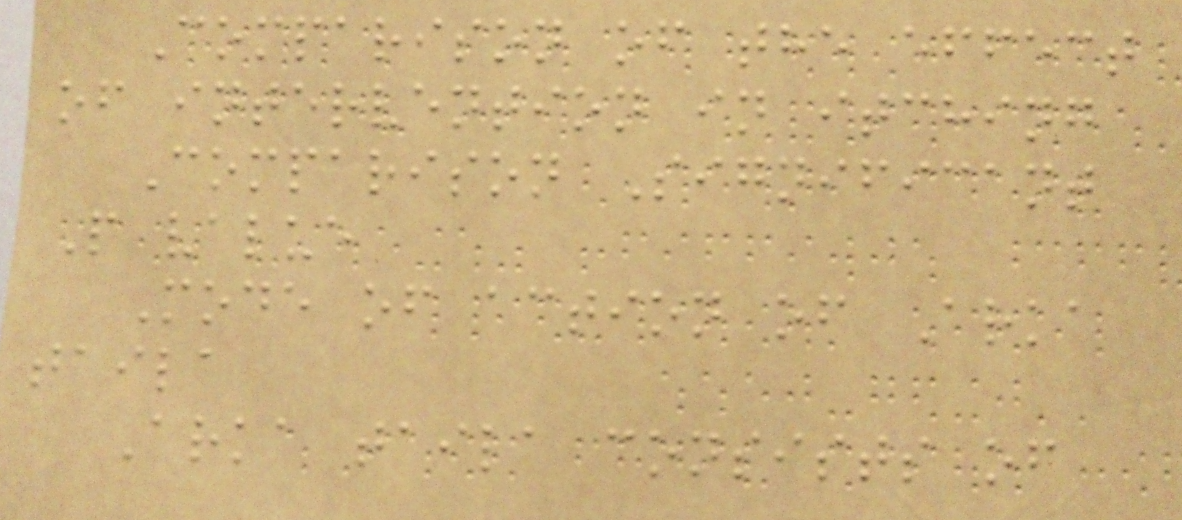Comparison of the effect
of intervention in itching
Comparison Significant
P value
Mode of action of Arka
taila
Arka taila consists of
